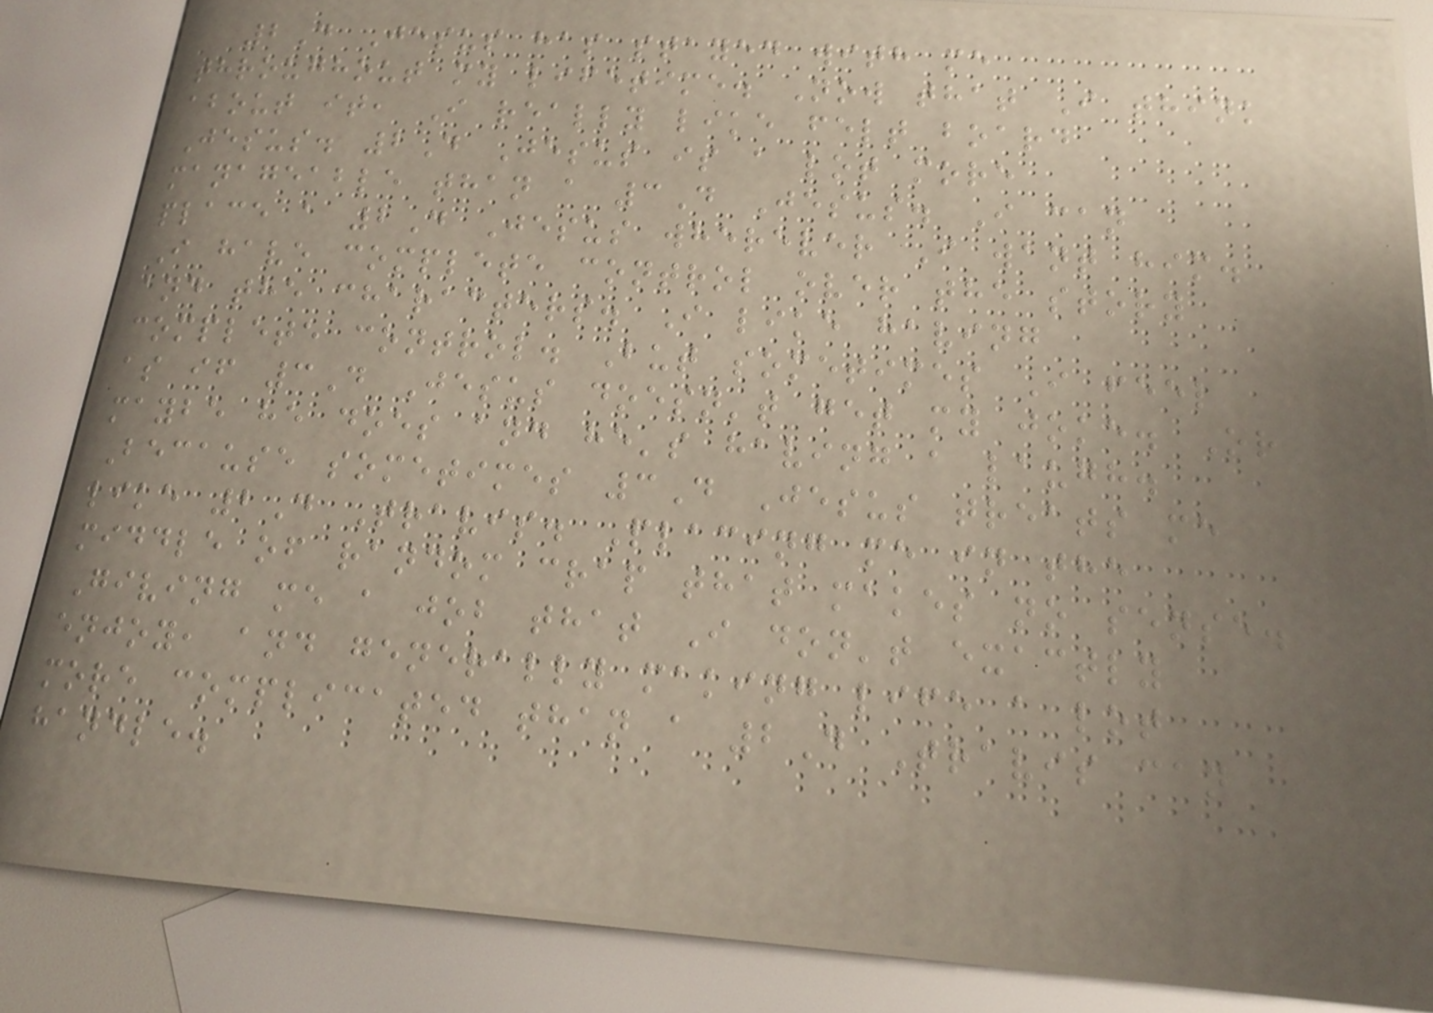2D Jesus has stayed with me
throughout my lifetime. Now that I think
about it, I really like felt board
Jesus. 2D Jesus is a lot more
manageable than a 3D Jesus. I can
place a 2D Jesus wherever I want him.
I have complete control over the story
and the characters. I like having
complete control. But sometimes I feel
as if 3D Jesus doesn't get my joke. Or
maybe he does and he's having a laugh.
Because sometimes 3D Jesus treats me
like 2D Travis. Placing me in the
middle of random crap that makes no sense.
Giving me a job that I don't exactly
enjoy, and generally making life a lot
more complicated than a 2D Travis can
handle.
